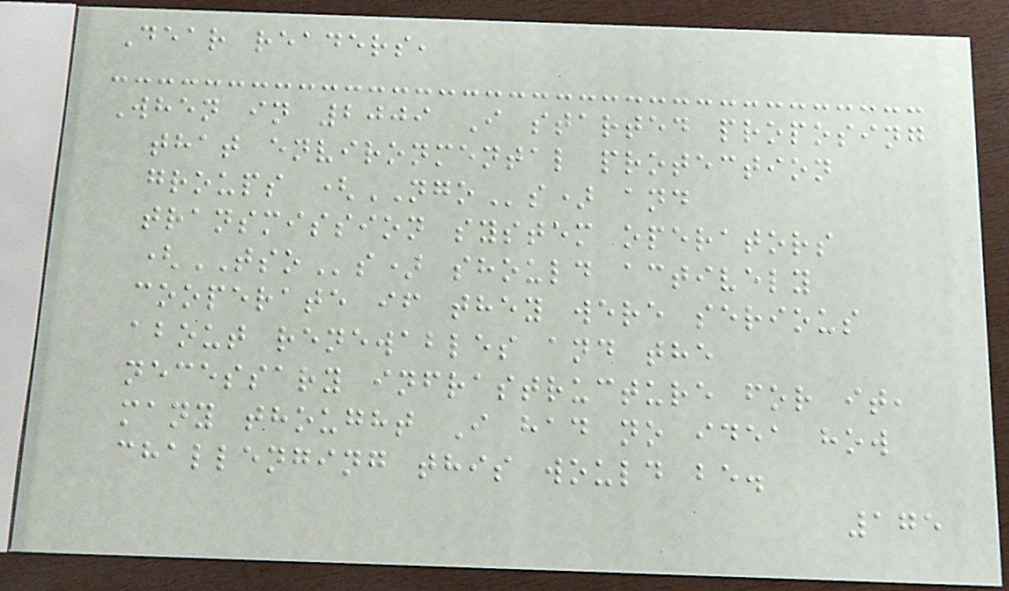Dear readers,
When in 2009 I started proposing
that environmental protection
groups (NGOs) and
transmission system operators
(TSOs) should actively
cooperate if they were serious
about renewables and the
necessary infrastructure for it,
many thought I had no idea how
challenging this would be.
175
